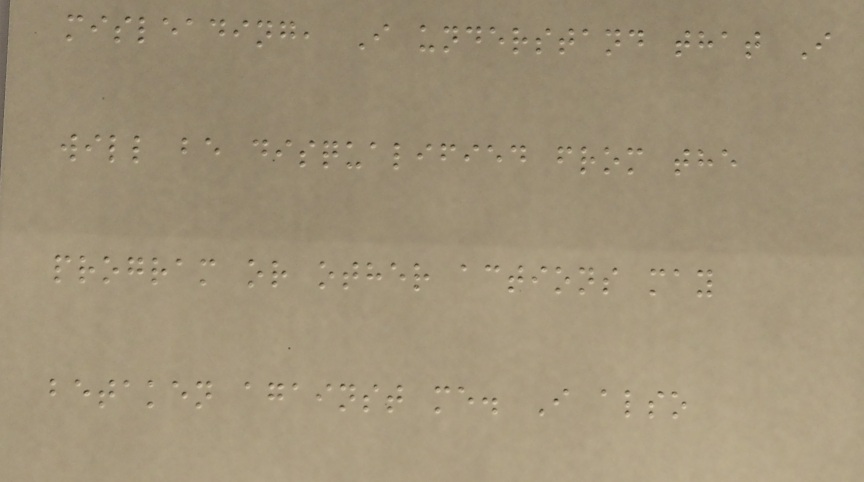misleading, I understand that I
will be disqualified from the
program or other actions may
betaken against me. I also
